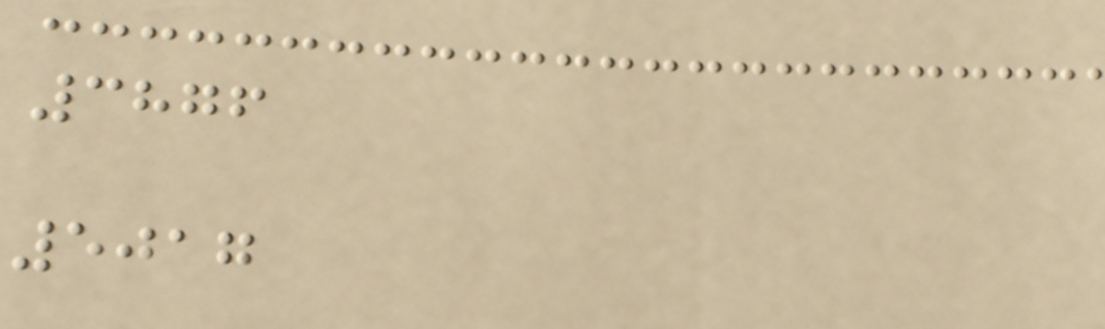3876
5017
